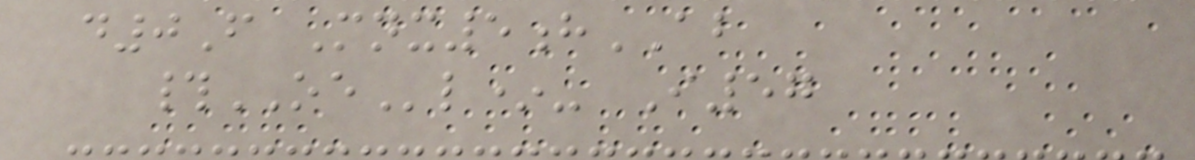d0F Mnx5hAB
#OEl*- I57
